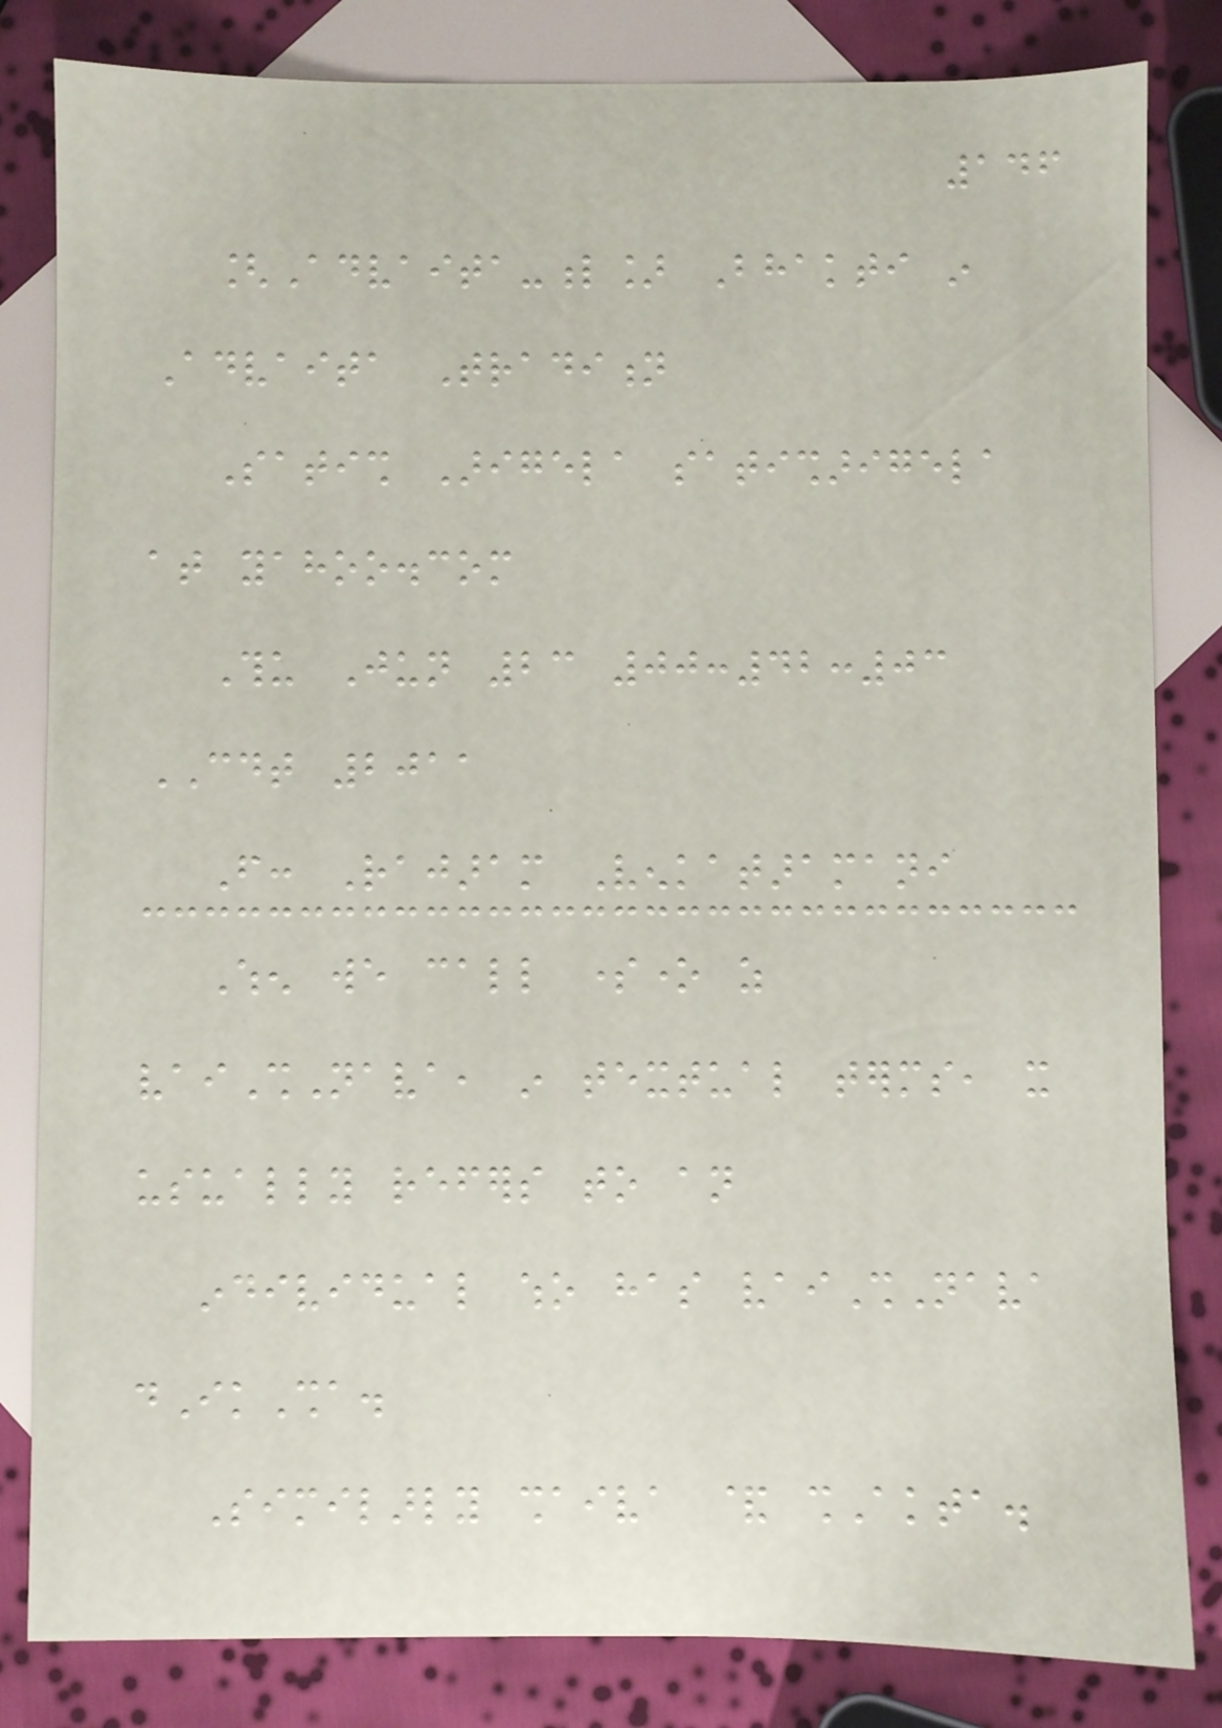146
[Advaita-l] Bhakti in
Advaita Tradition
Satish Arigela satisharigela
at yahoo.com
Thu Jun 23 00:42:03
CDT 2011
From: Rajaram Venkataramani
When we call someone as
vaiShNava, in textual terms, it
usually refers to an
individual who has vaiShNava
dIkSha.
Similarly shaiva & shAkta.
